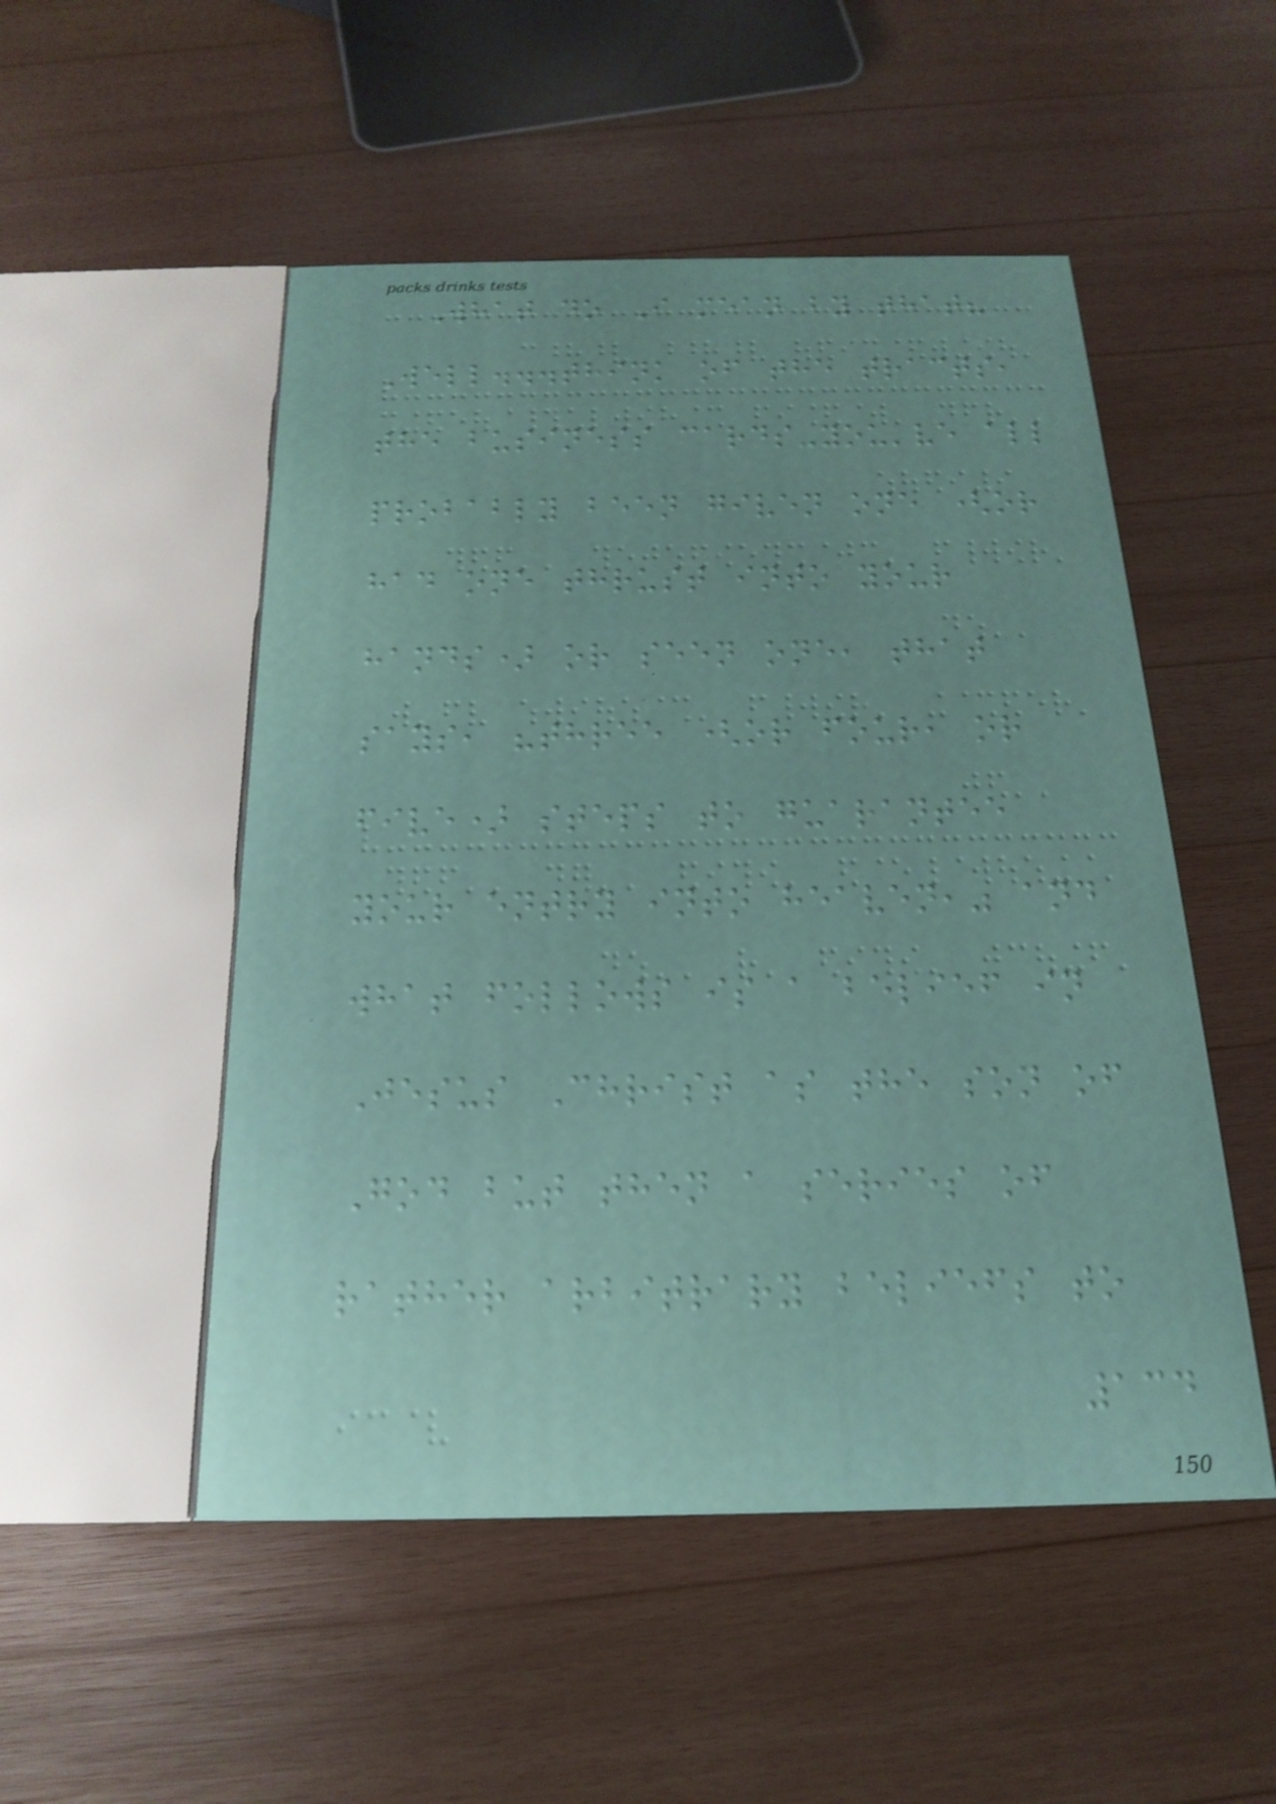What do I mean by that?
Well...think of the tracts,
the business cards-you've all
probably been given one (or
had one thrust into your
hands) or seen one, that
says, "three (or four, or
five) steps to guarantee
your entry into heaven," and
what follows is a belief in
Jesus Christ as the son of
God but then a series of
rather arbitrary beliefs to
134
